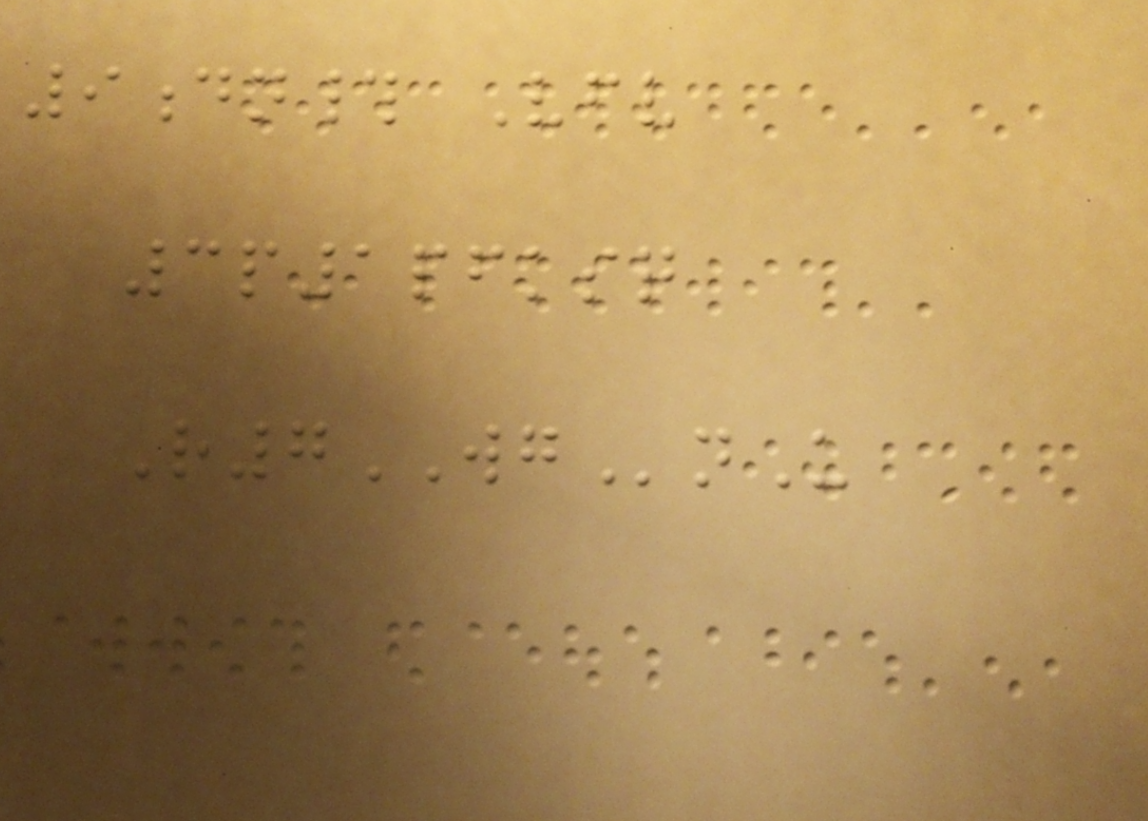9dn# Vfv
3p1pfksq
R7WGnU
